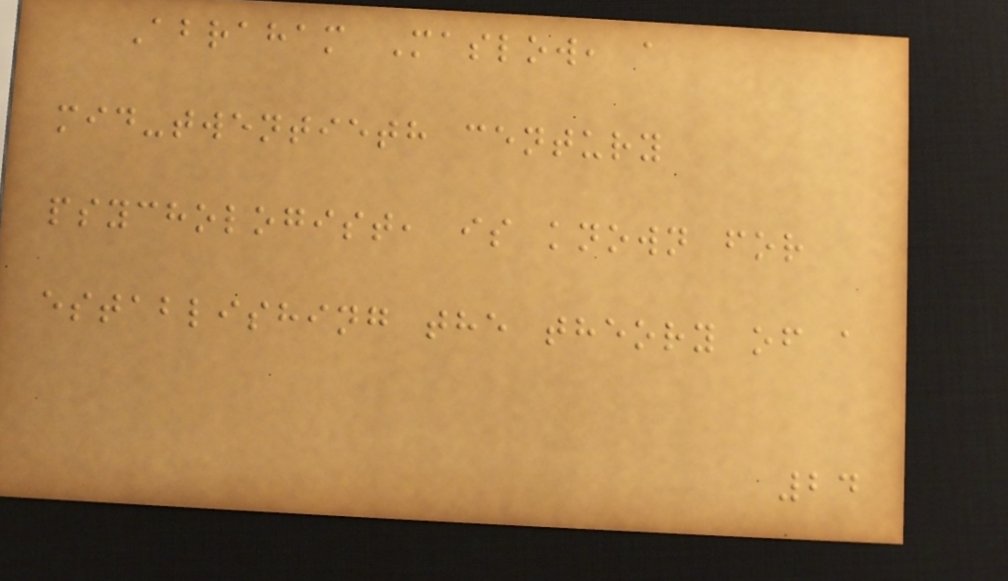Abraham Maslow, a
mid-twentieth century
psychologist, is known for
establishing the theory of a
24
